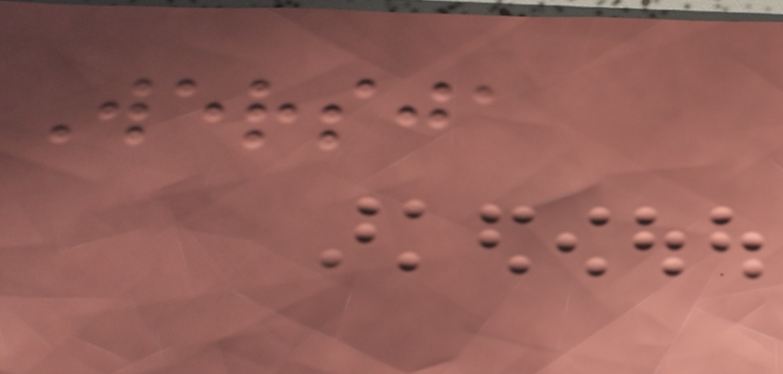Wersja
